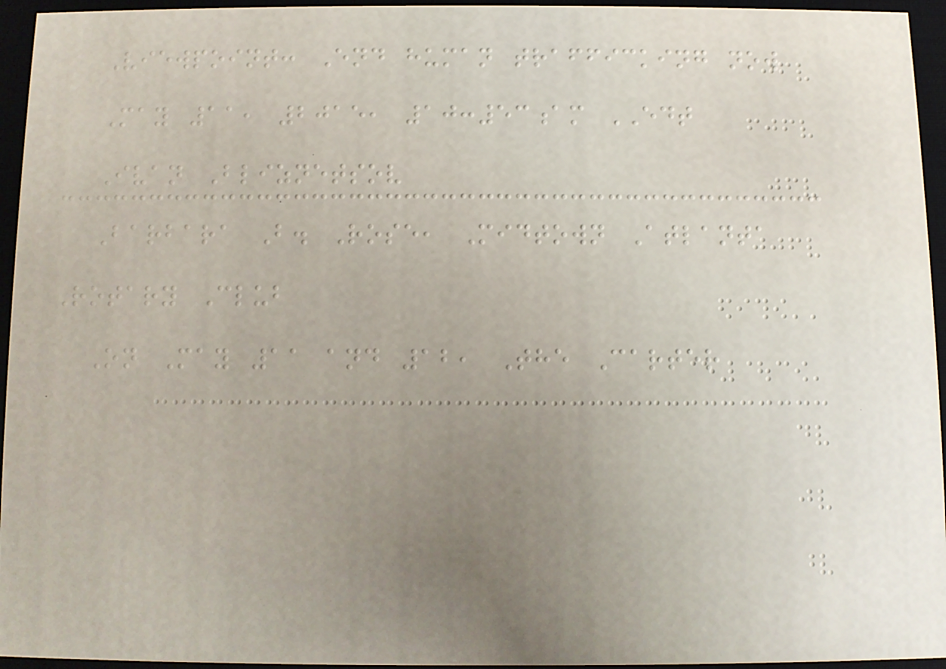Viewpoint: End human trafficking now
May 11, 2015, 10:53am EDT
Ivan Bliznetsov
Barbara B. Rose, Midtown Atlanta
Rotary Club
On May 11 and 12, The Carter
